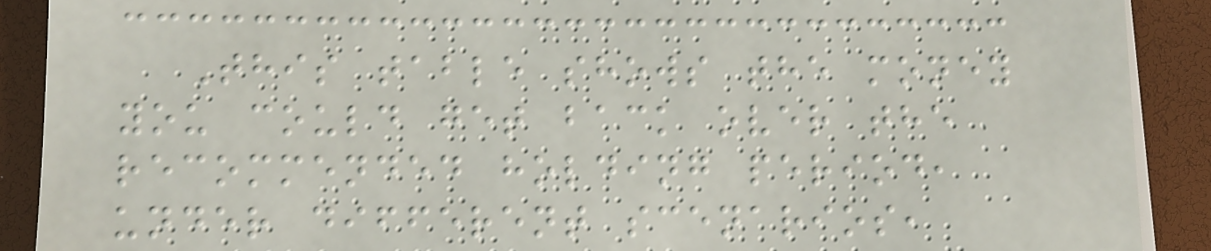This table shows the money
you could get back over the
recommended holding period,
under different scenarios,
